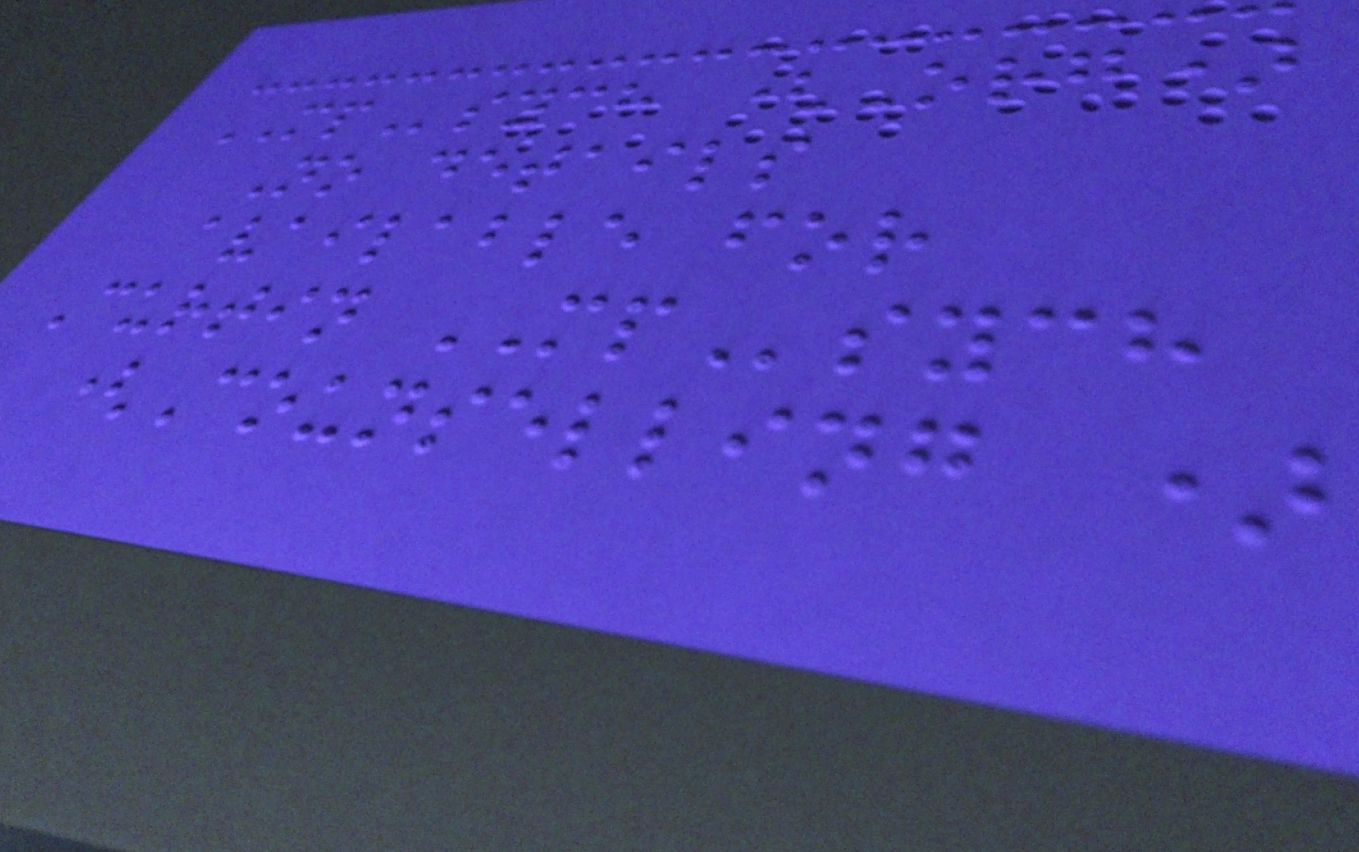MPsych (Org)
No details
available for
Curtin MPsych
(Counselling )
